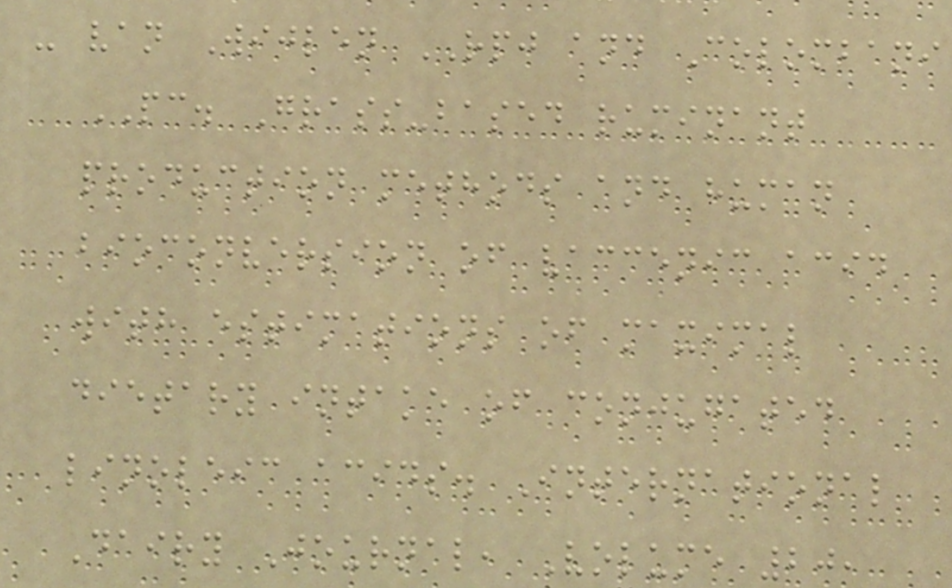- van Wijlen RPJ and Colombani
PC. Grass-based ruminant
production methods and human
bioconversion of vaccenic acid
with estimations of maximal
dietary intake of conjugated
linoleic acids. International
Dairy Journal, Volume 20,
